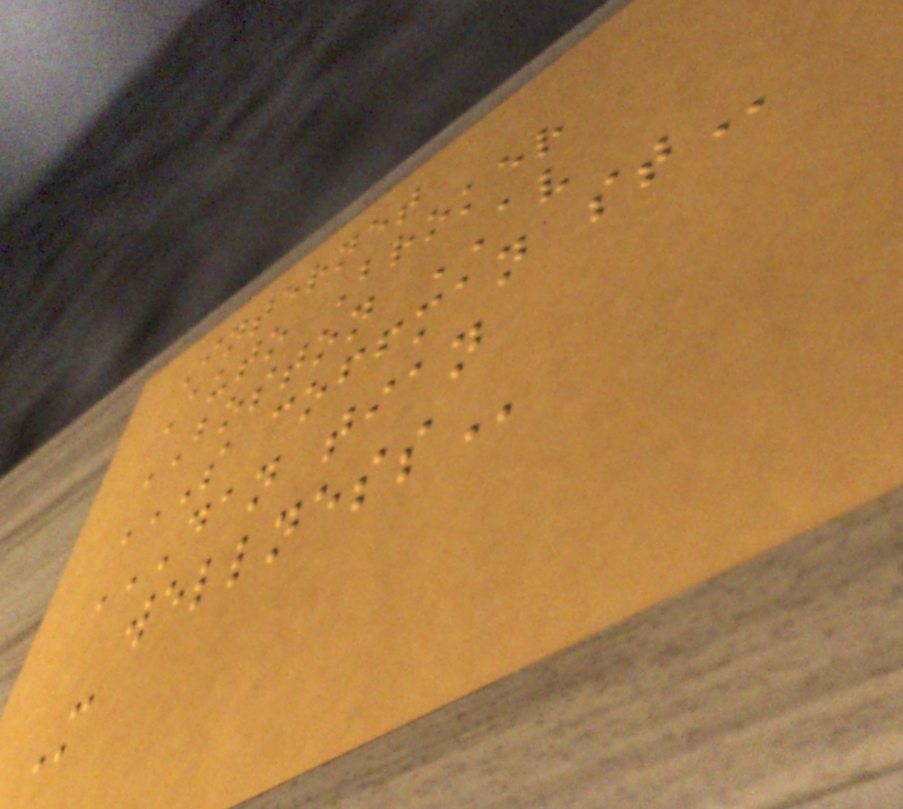Internet
Auto Broker
BOSTON AV
S COFFMAN ST
DAN TIAN
WELLNESS
M
